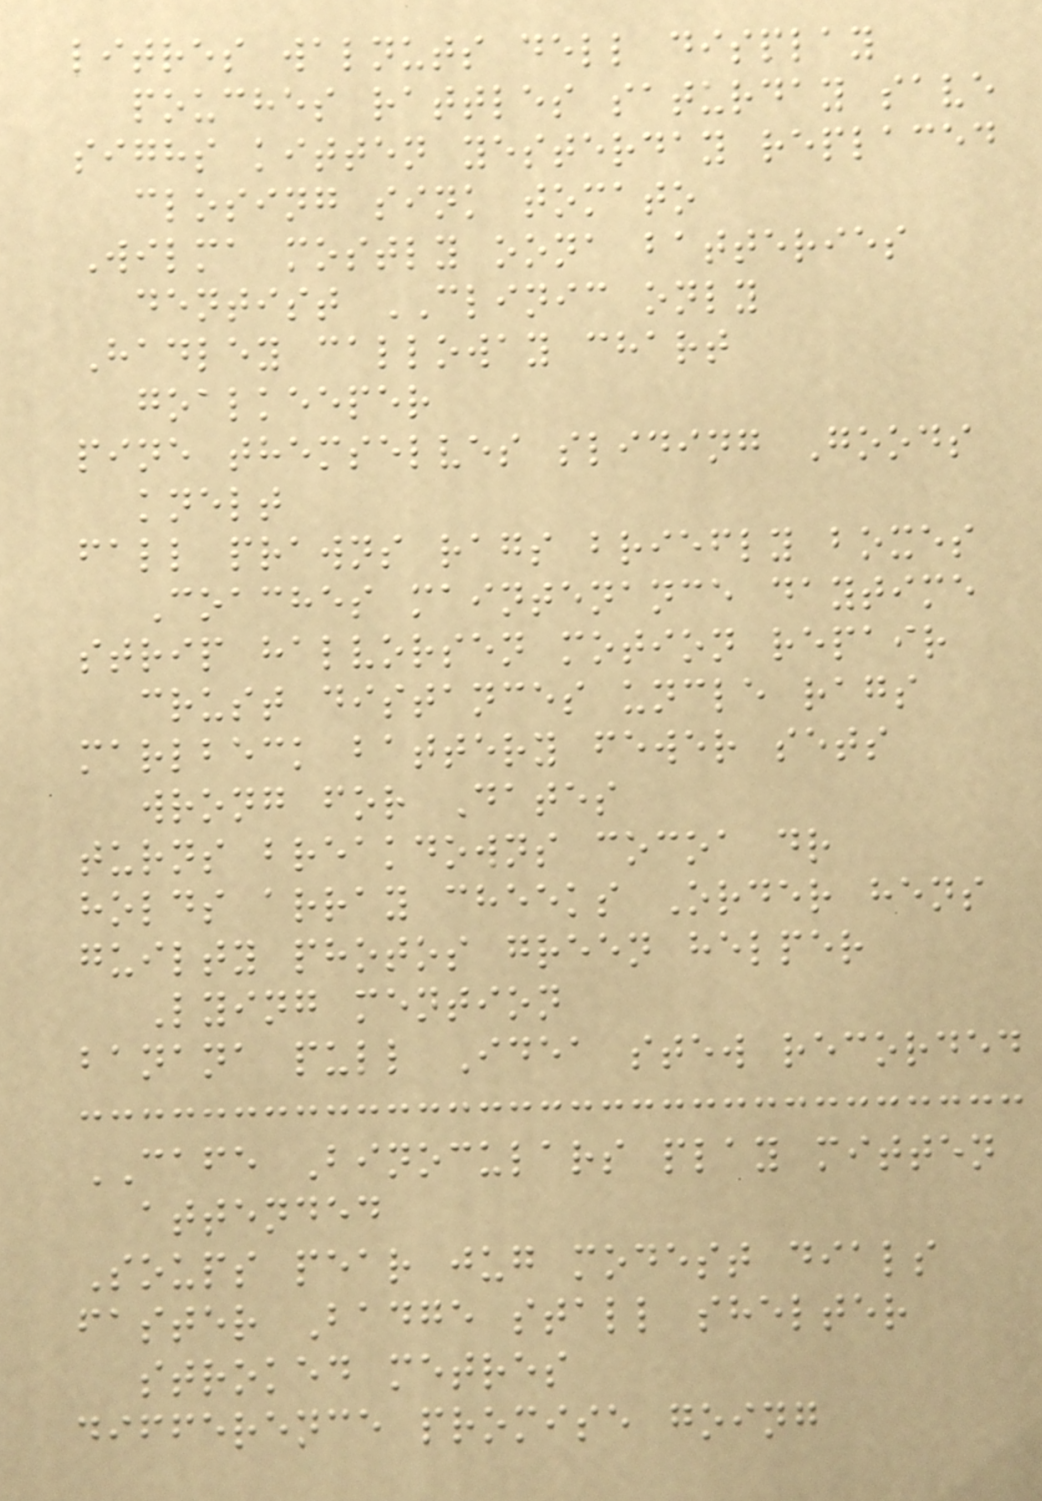litres walnuts dell display
pouches rattles saturday save
sighs kitten yesterday replaced
closing sink tomato
Wilma mostly oona batteries
dentist CLINIC only
Hadley calloway chart
goalkeeper
pine themselves sliding Goods
knelt
fall prawns rags briefly boxes
Coaches maintenance daytime
strip halvorsen motion repair
crust distances uncle rags
marlbeck battery fewer sets
wrong for Dates
turns breakdowns cocoa dr
holds array cheeks Order hens
guilty photos green helper
Lying mention
banana pull Idea stew recorded
CAFE Binoculars play mitten
attended
Soups pear jug modest dials
faster Badge stall shelter
stroked metres
difference promise going
